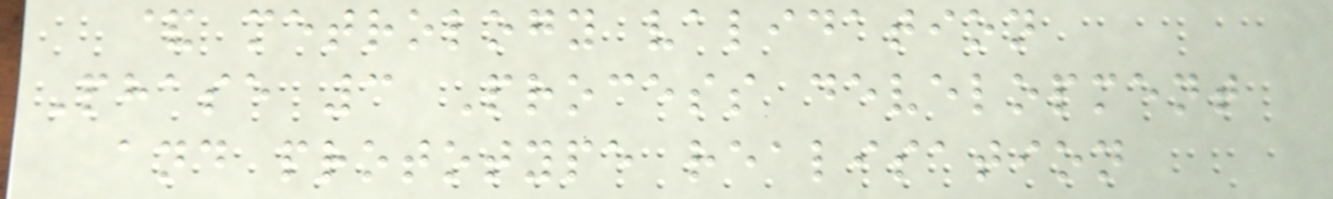& metrology validation
Phase 3 Process development
and prototype realisation
